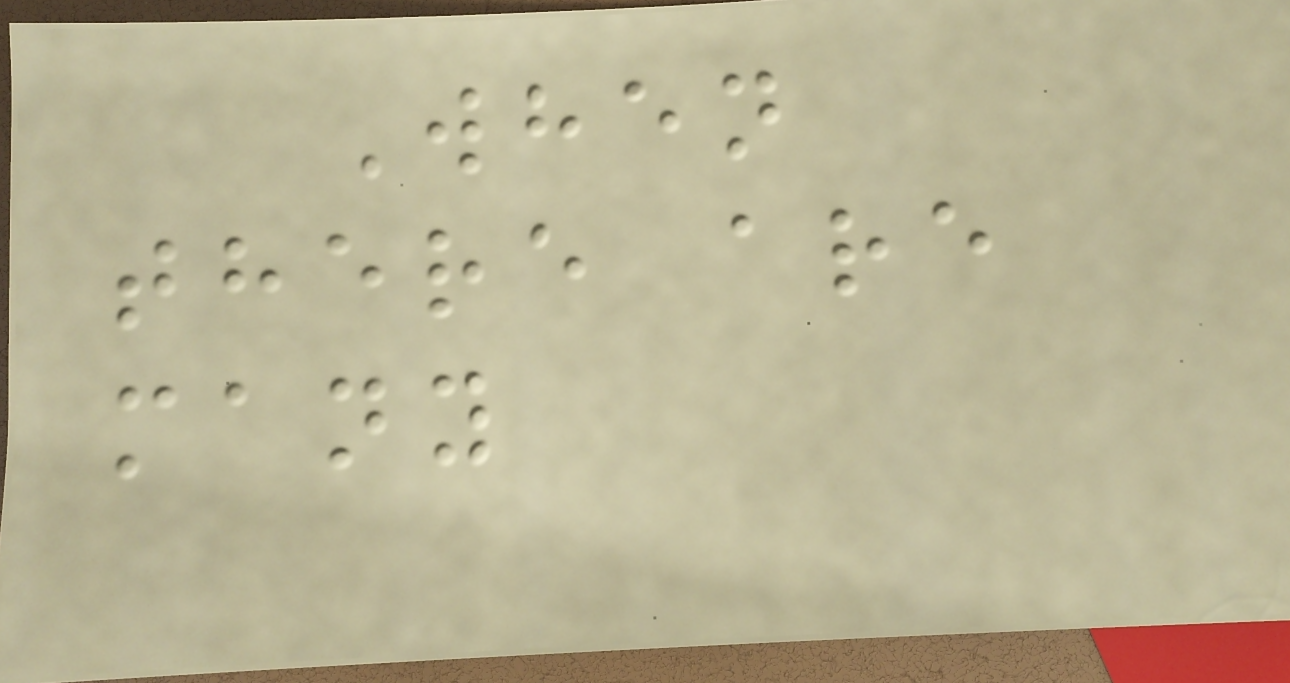When
there are
many
